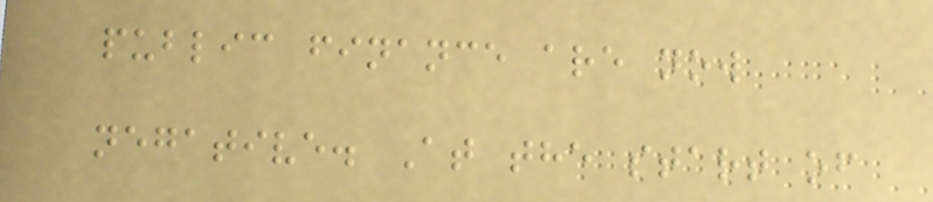public finance are now
negative. At the start of
